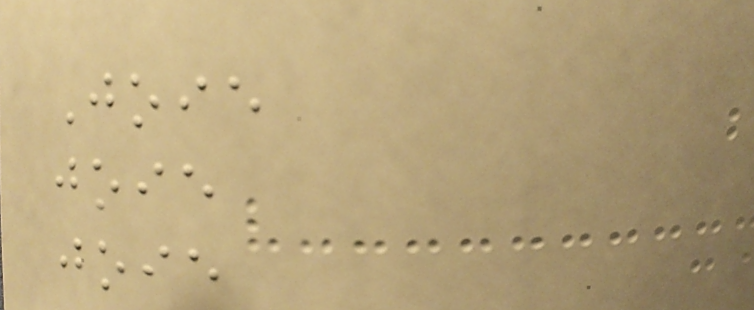Joie
joie
joie
